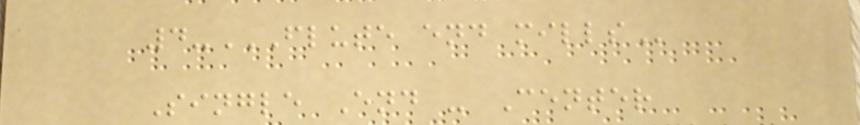4-FLUTE END MILLS
Single End - Center
